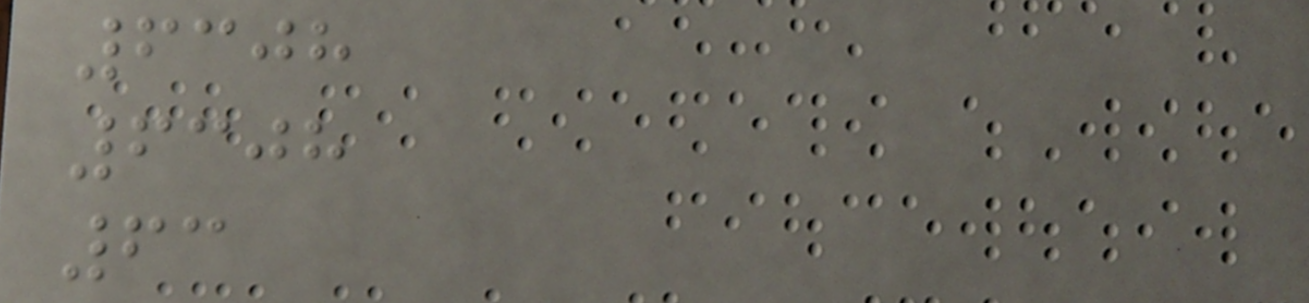6308
6308
63
